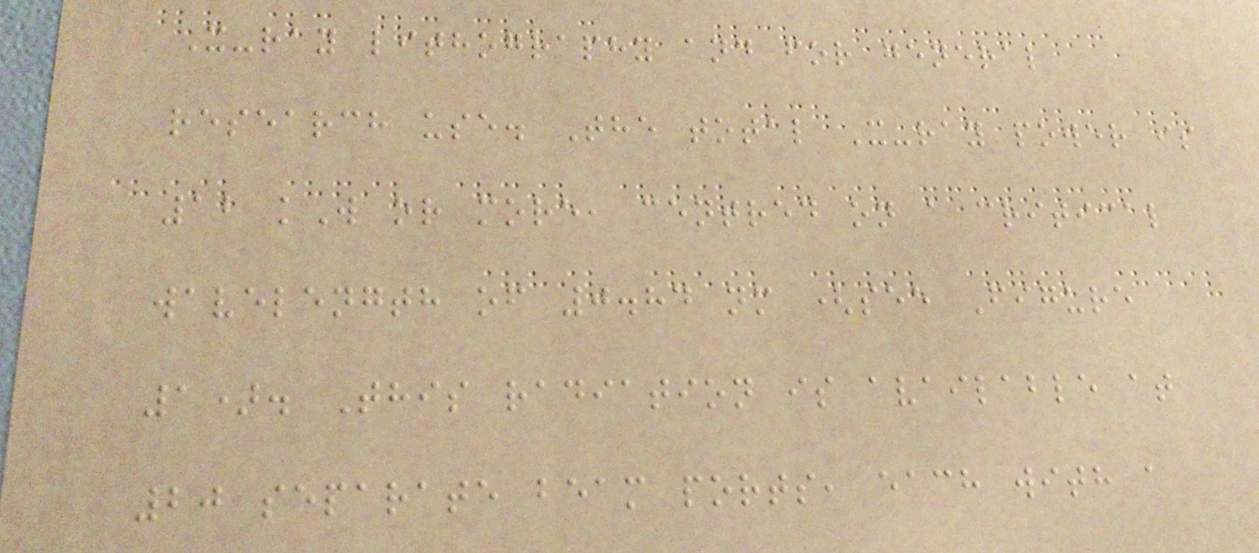X-ray lithography and for general
research use. The total X-ray power is
12 kW or more, centred on a critical
wavelength of 0.84 nm (see Figure
1). This radiation is available at
20 separate beam ports, each with a
